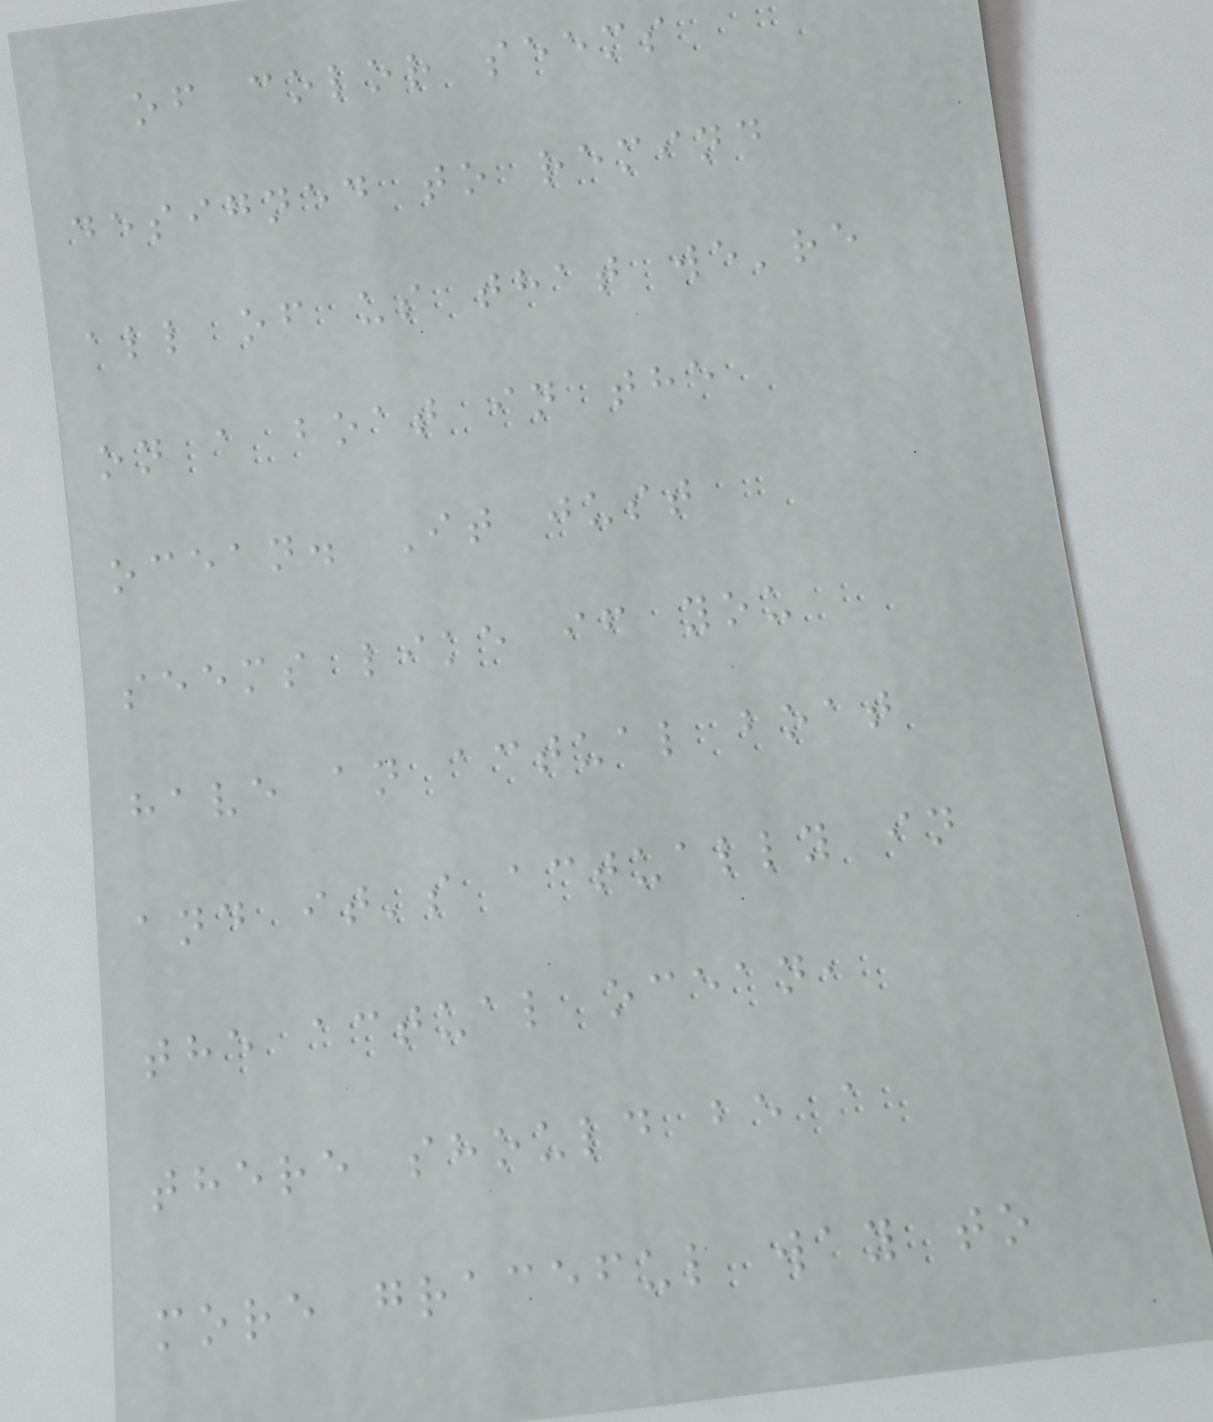of color seems
designed to remind
all of us that we're
on a boat in the
ocean. It just
seems like if you
have an actual boat
and it's actually in
the actual ocean,
there should be a
more graceful way to
